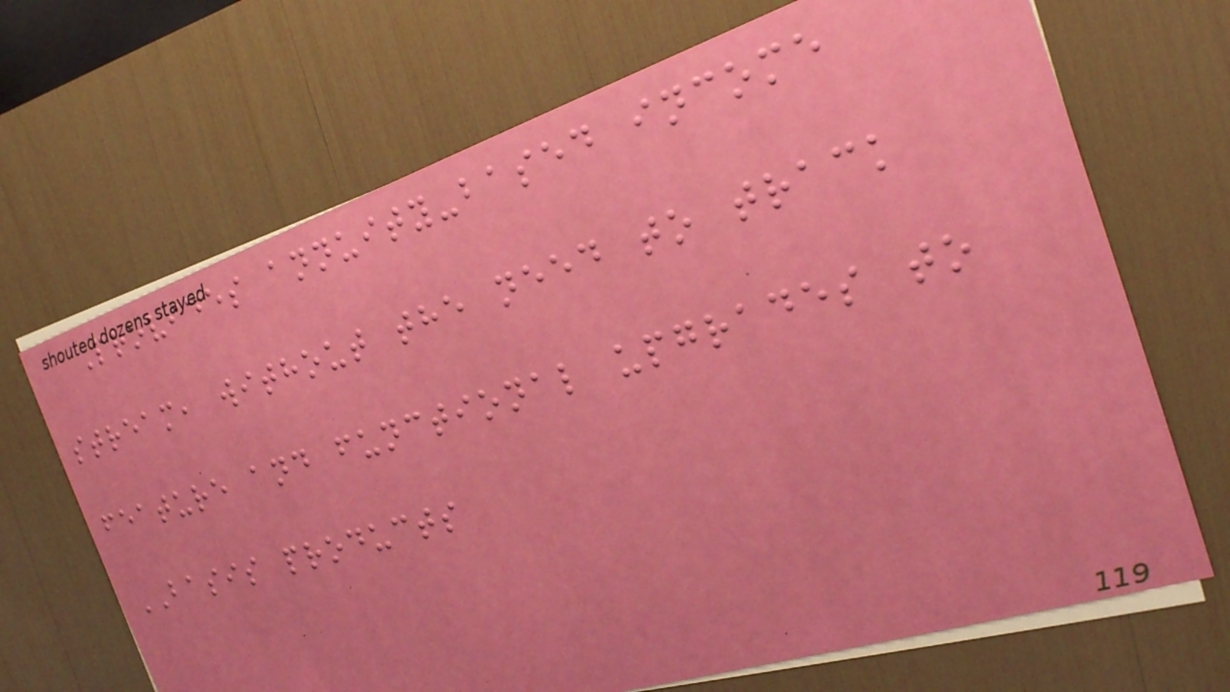Provides annuity-based income
stream, without the need to track
feature and functional upgrades to
BASIS products
